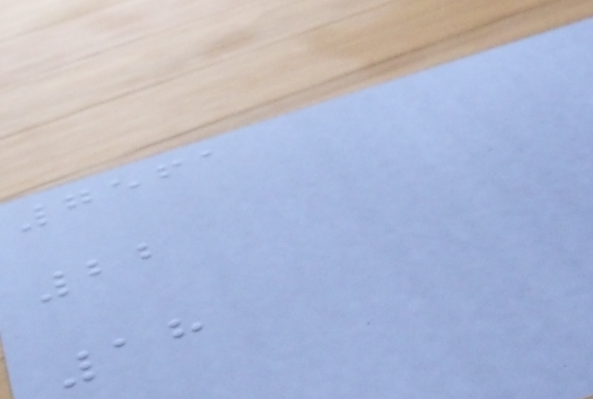7561
22
18
